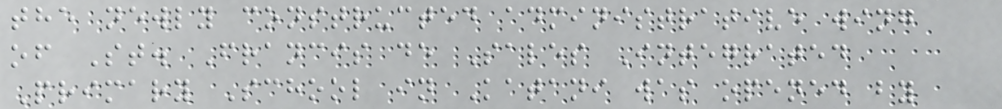the newly constructed administrative wing
of St. Francis de Sales Integrated
Primary School in Katani was opened by
